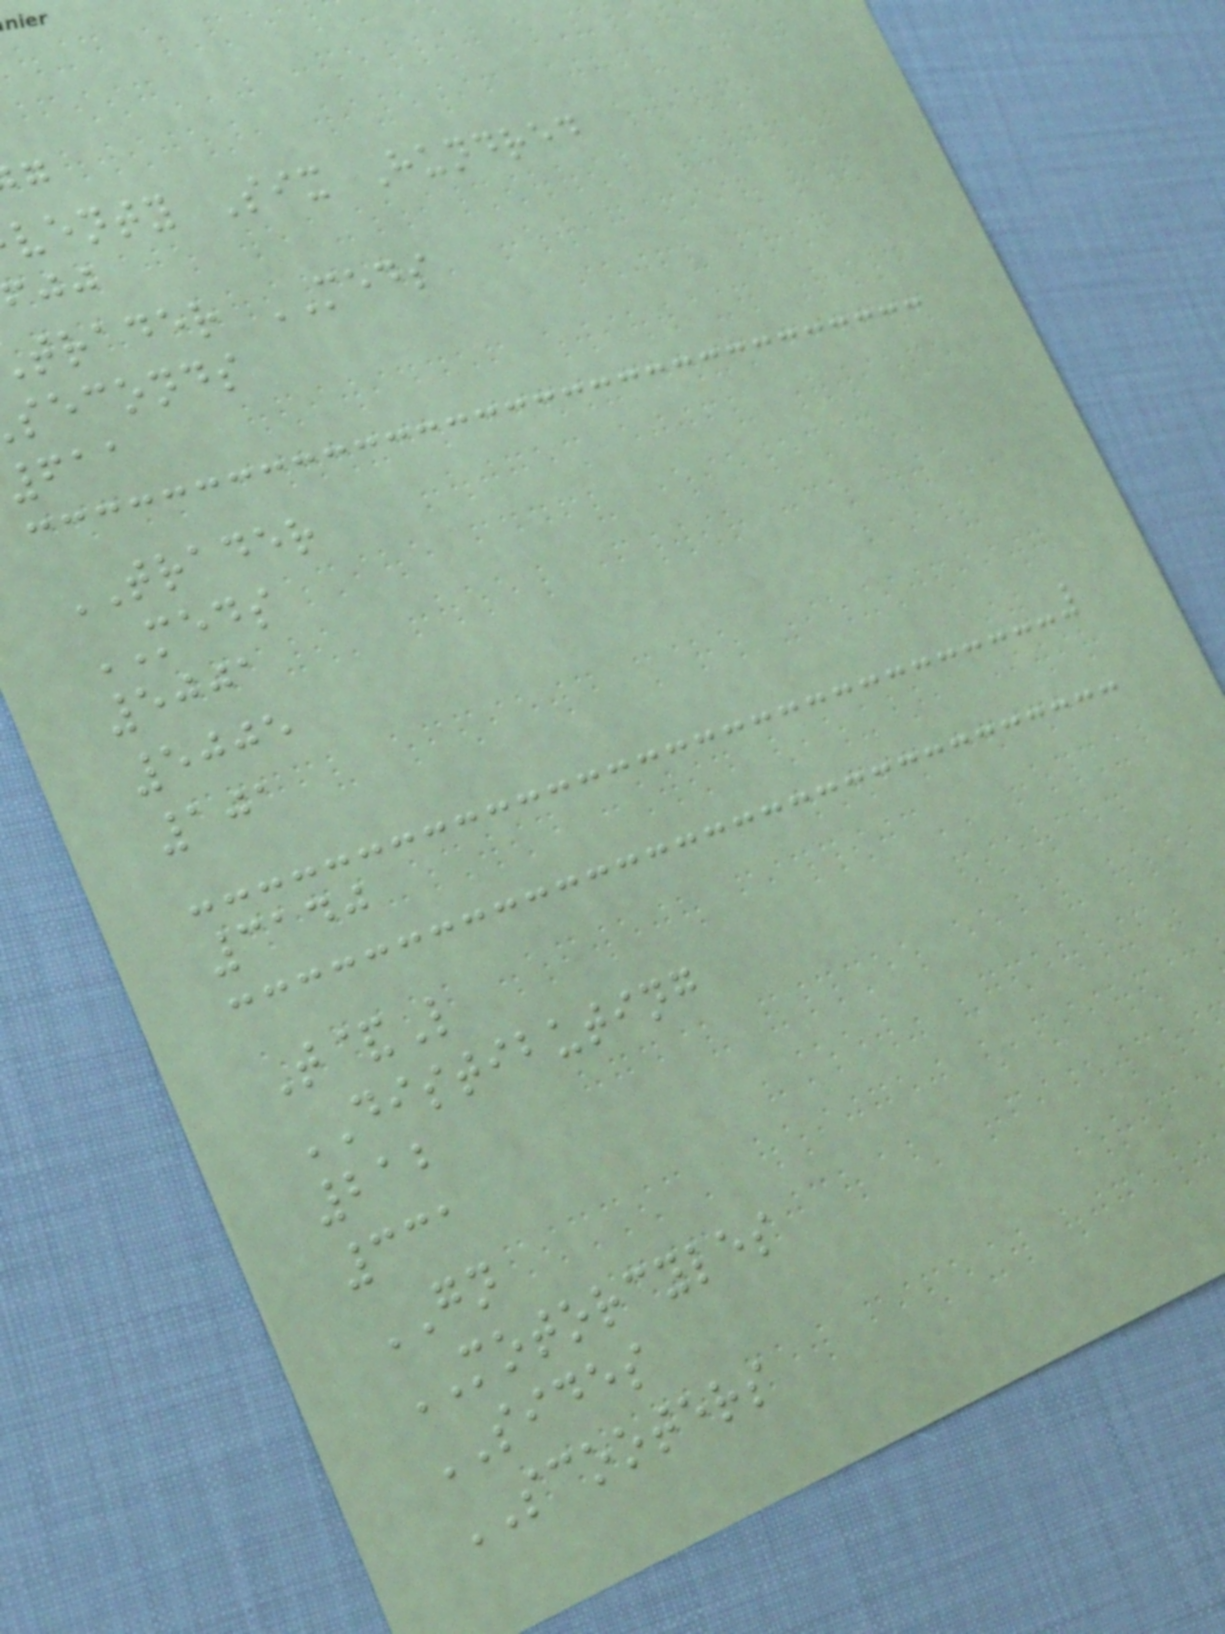venty Six Hundred
trader MEDS
seconds
611
TRADER
MEDS
5001
5005
101
3140
T&L
DISTIBUTING
212
331
GN
MOTORCYLES
SIDES
SCOOTERS
